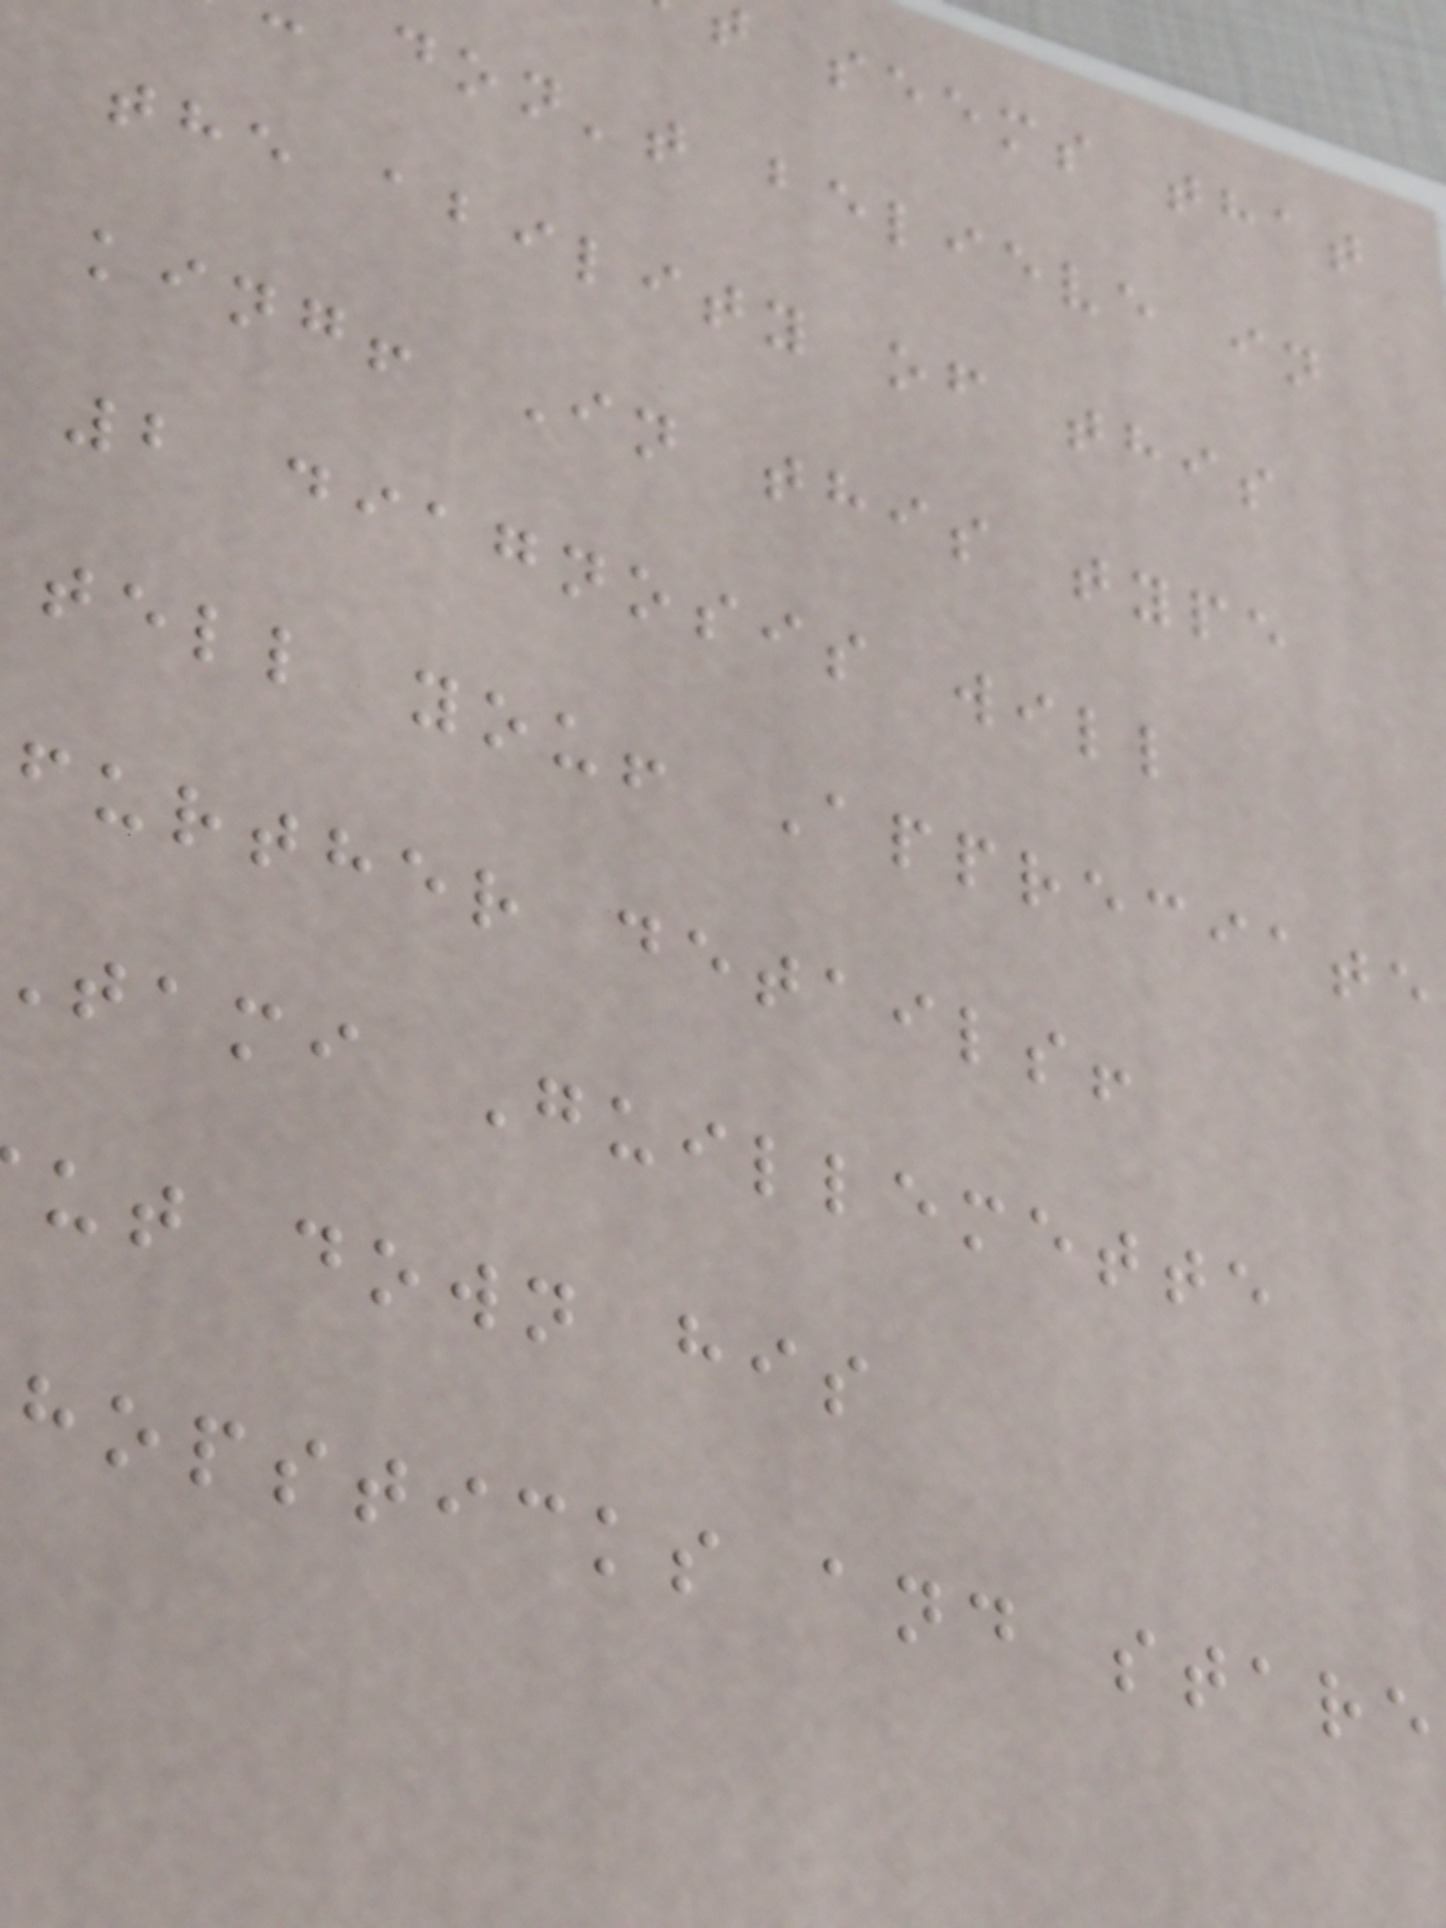seems that
don't believe in
the ability of this
king! In this type
2 diagnosis will
tell you! Appreciate
further details!
tami Guillemette
ut down his
hopsticks and stare
